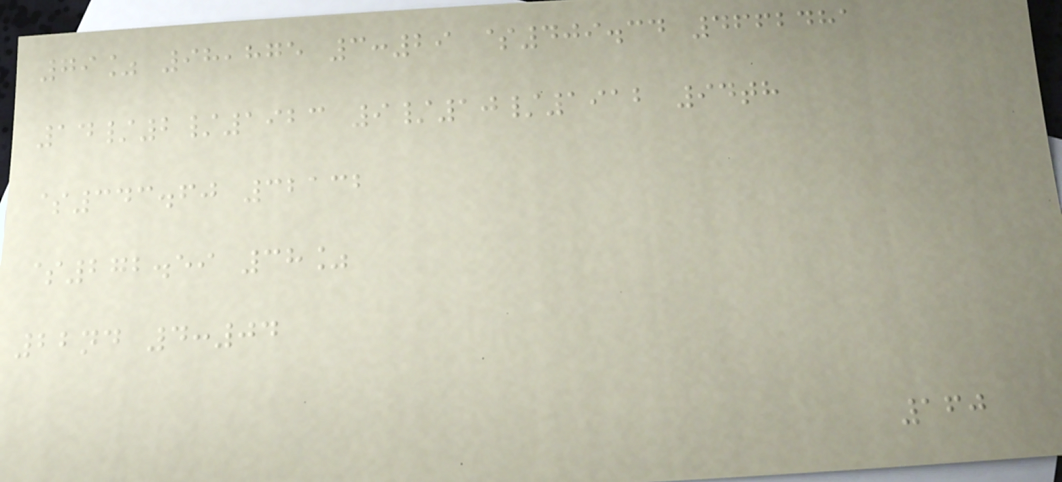79% 98,875 3:29 $409.34 4662481
14/2/1923 9/10/1912 94th
$343.60 32132
$272.59 38%
22nd 4:04
160
